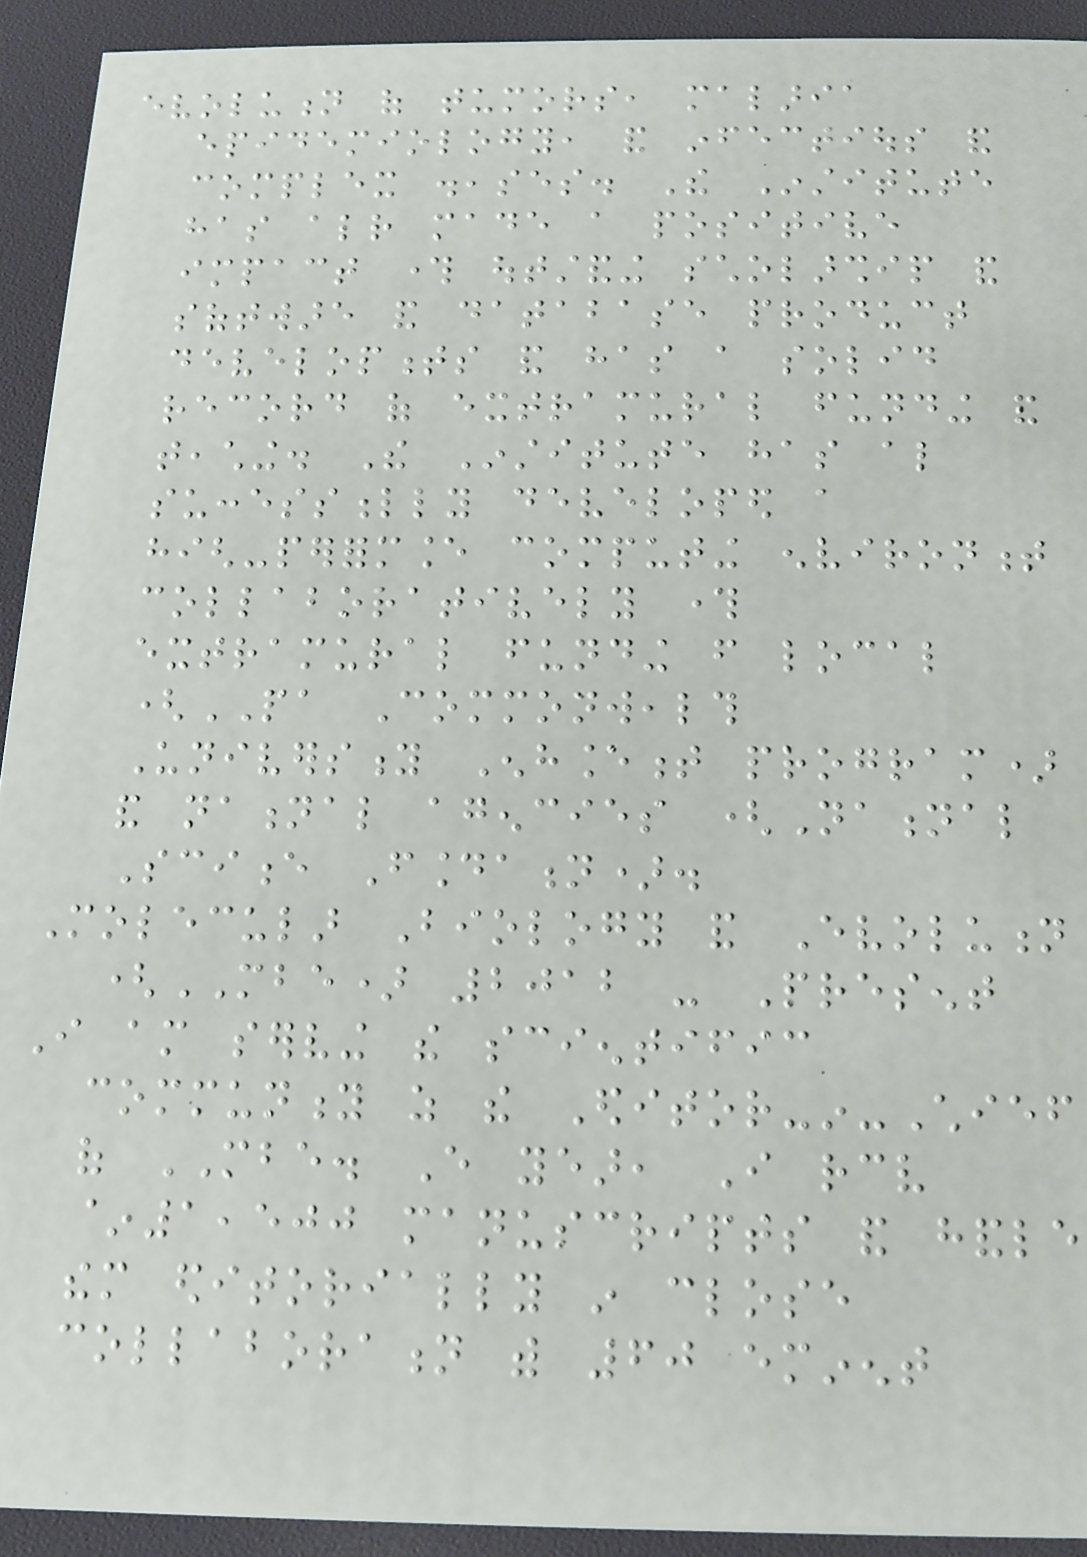evolution of tumors, malaria
epidemiology, and infectious and
complex diseases. The Institute
has already made a positive
impact through outstanding scholarship and
software and database product
developments and has a solid
record of extramural funding and
teaching. The Institute has also
successfully developed a
high-performance computing environment
collaboratively through
extramural funding from local
(PA Commonwealth
University Enhancement program)
and national agencies (National
Science Foundation).
Molecular Biology and Evolution
(MBE) 2012 - Present
I am serving the scientific
community as the Editor-in-Chief
of MBE. Every year, I receive
~1,500 manuscripts and handle
them editorially in close
collaboration with 60 eminent
